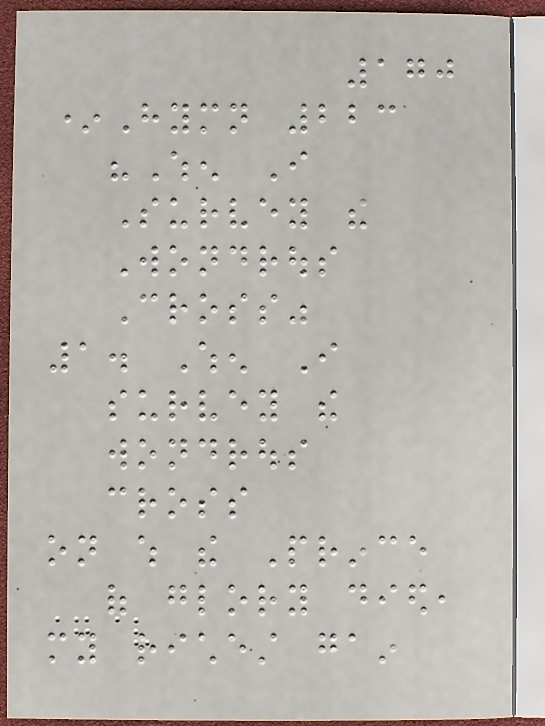170
*Hymn 223
"When I
Survey the
Wondrous
Cross"
1. When I
survey the
wondrous
cross
on which the Prince
of glory died,
my richest gain
